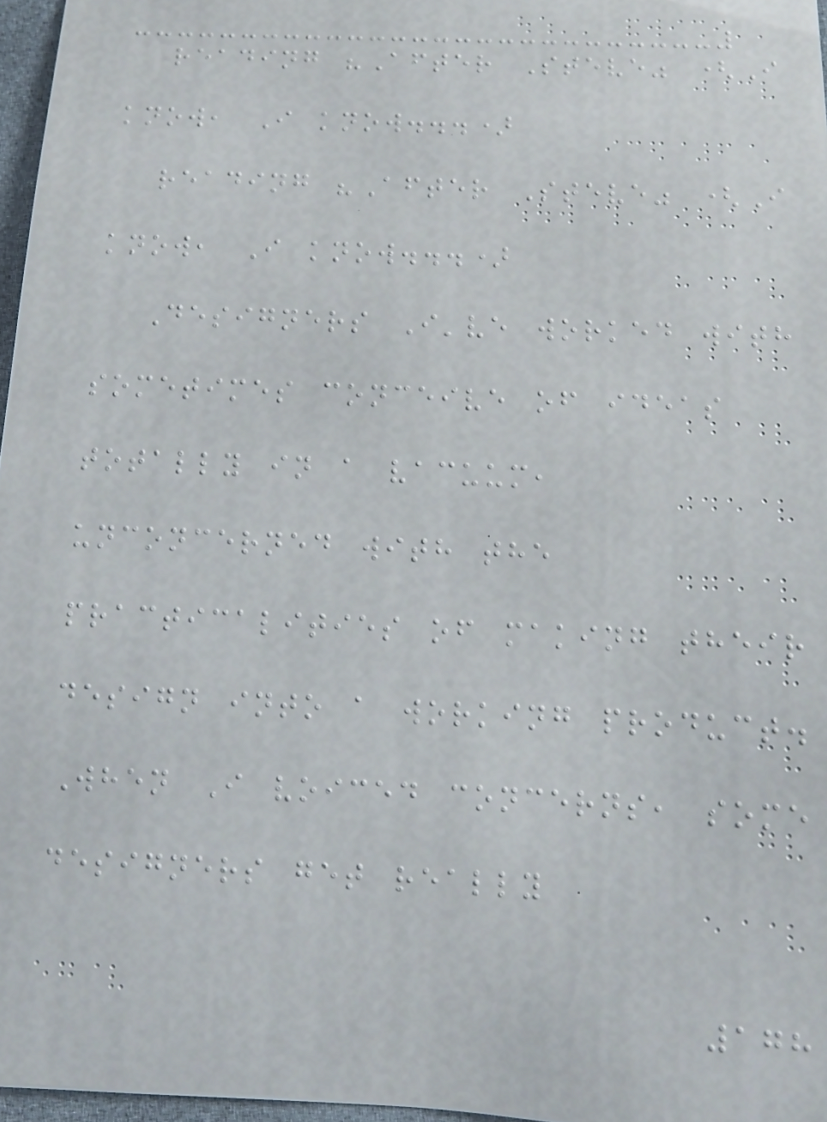reading "After Steve" (I
know, I know...)
reading "After Steve" (I
know, I know...)
Designers I've worked with
sometimes conceive of ideas
totally in a vacuum,
unconcerned with the
practicalities of making their
design into a working product.
When I voiced concerns, some
designers get really
178
